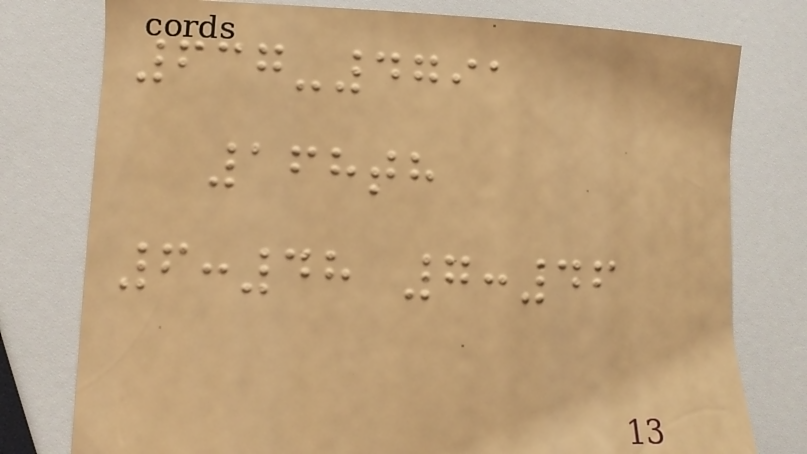637-4791
168th
6:48 7:46
